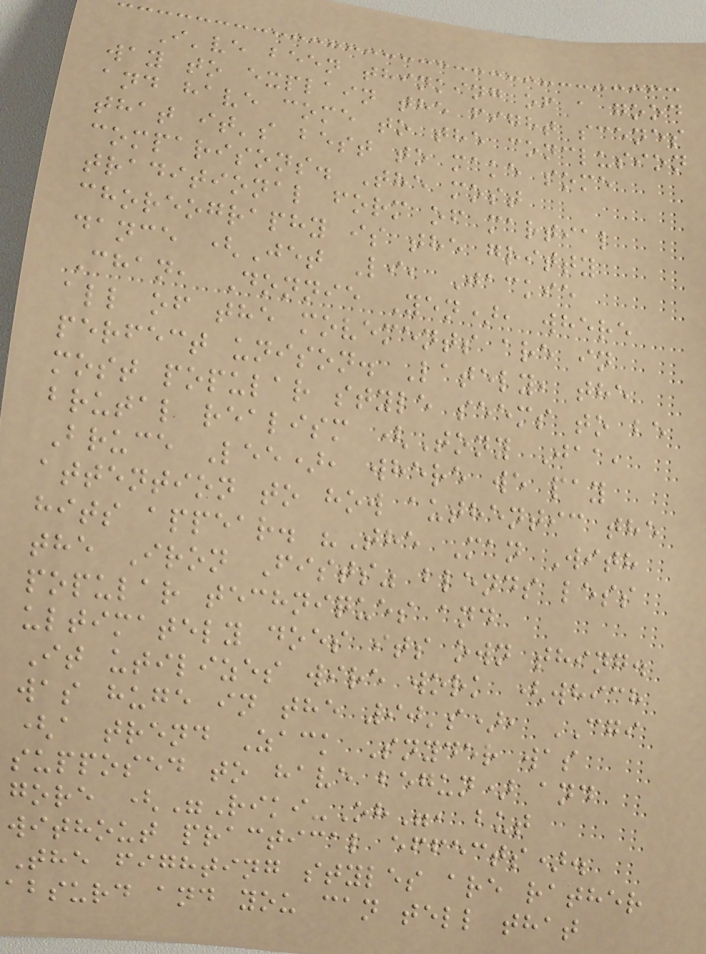I've been thinking of a good
way to explain the fight scenes
and have come to the conclusion
that it's best to make some
comparisons. The most
traditional form of martial
choreography is the gritty
dance (Jet Li, Jackie
Chan, Donnie Yen), where
all of the movements are in
perfect unison. Lately, the
most popular style seems to be
brutal realism (Tony Jaa,
Bruce Lee), where we pay
attention to how authentic the
hits appear. "The Man With
the Iron Fists" blends less
popular techniques and
ultimately does its own thing.
It utilizes wire work (which
was huge in the 90's), CGI
(a trend Zack Snyder was
supposed to have begun) and
gore ("Riki-Oh", but
without practical effects).
The fighting styles are rather
absurd and you can tell that
